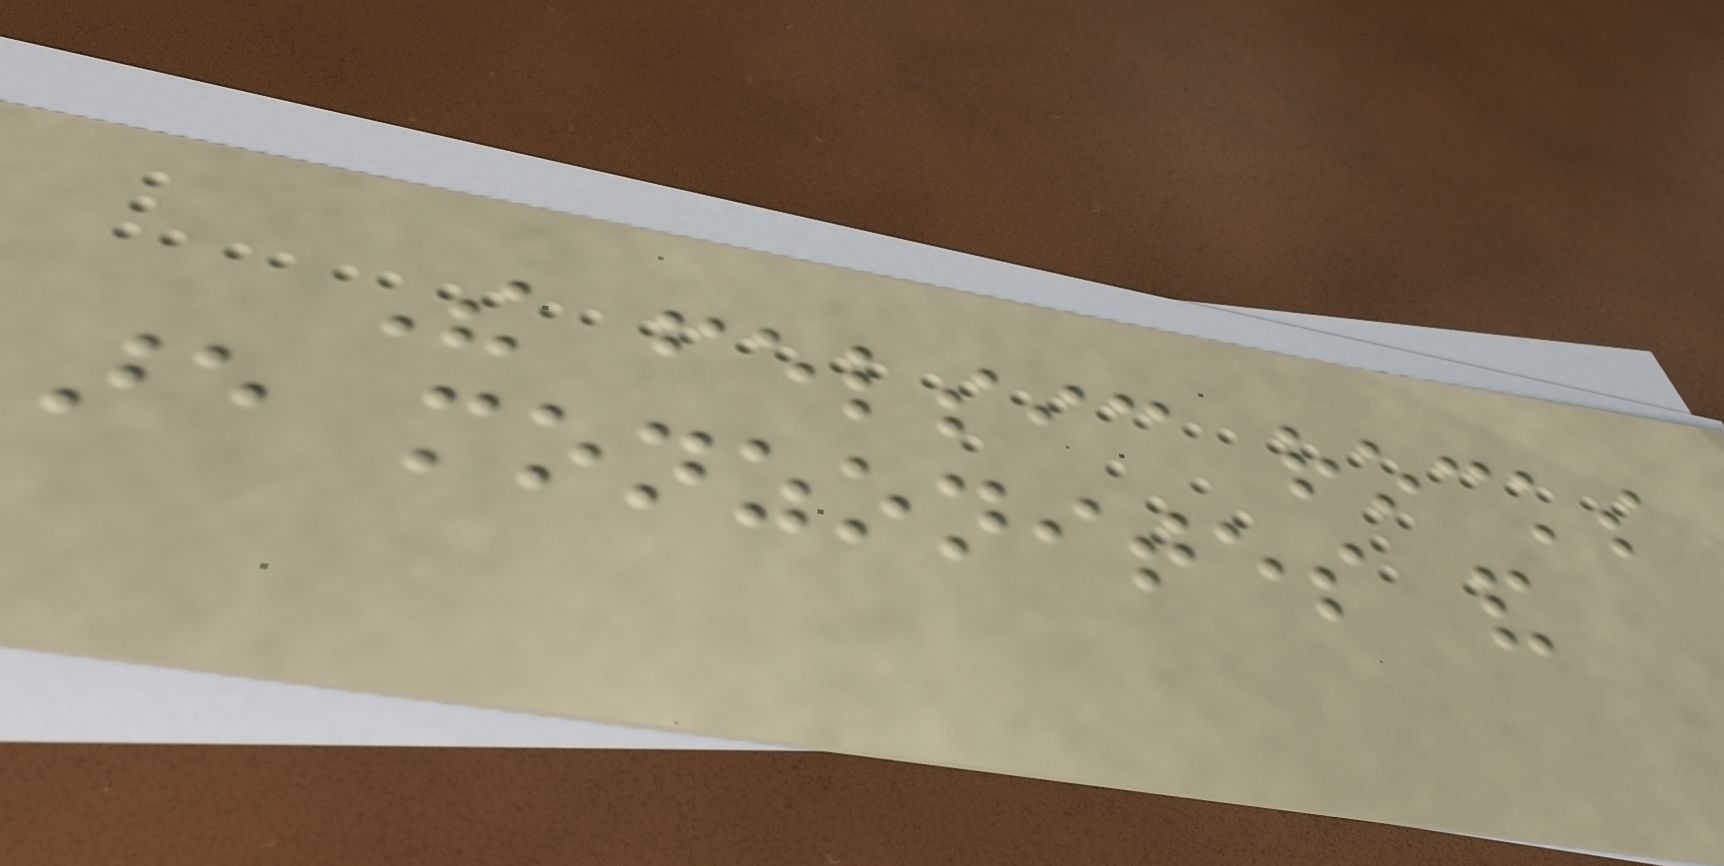The felsic rocks
are monzonites and
